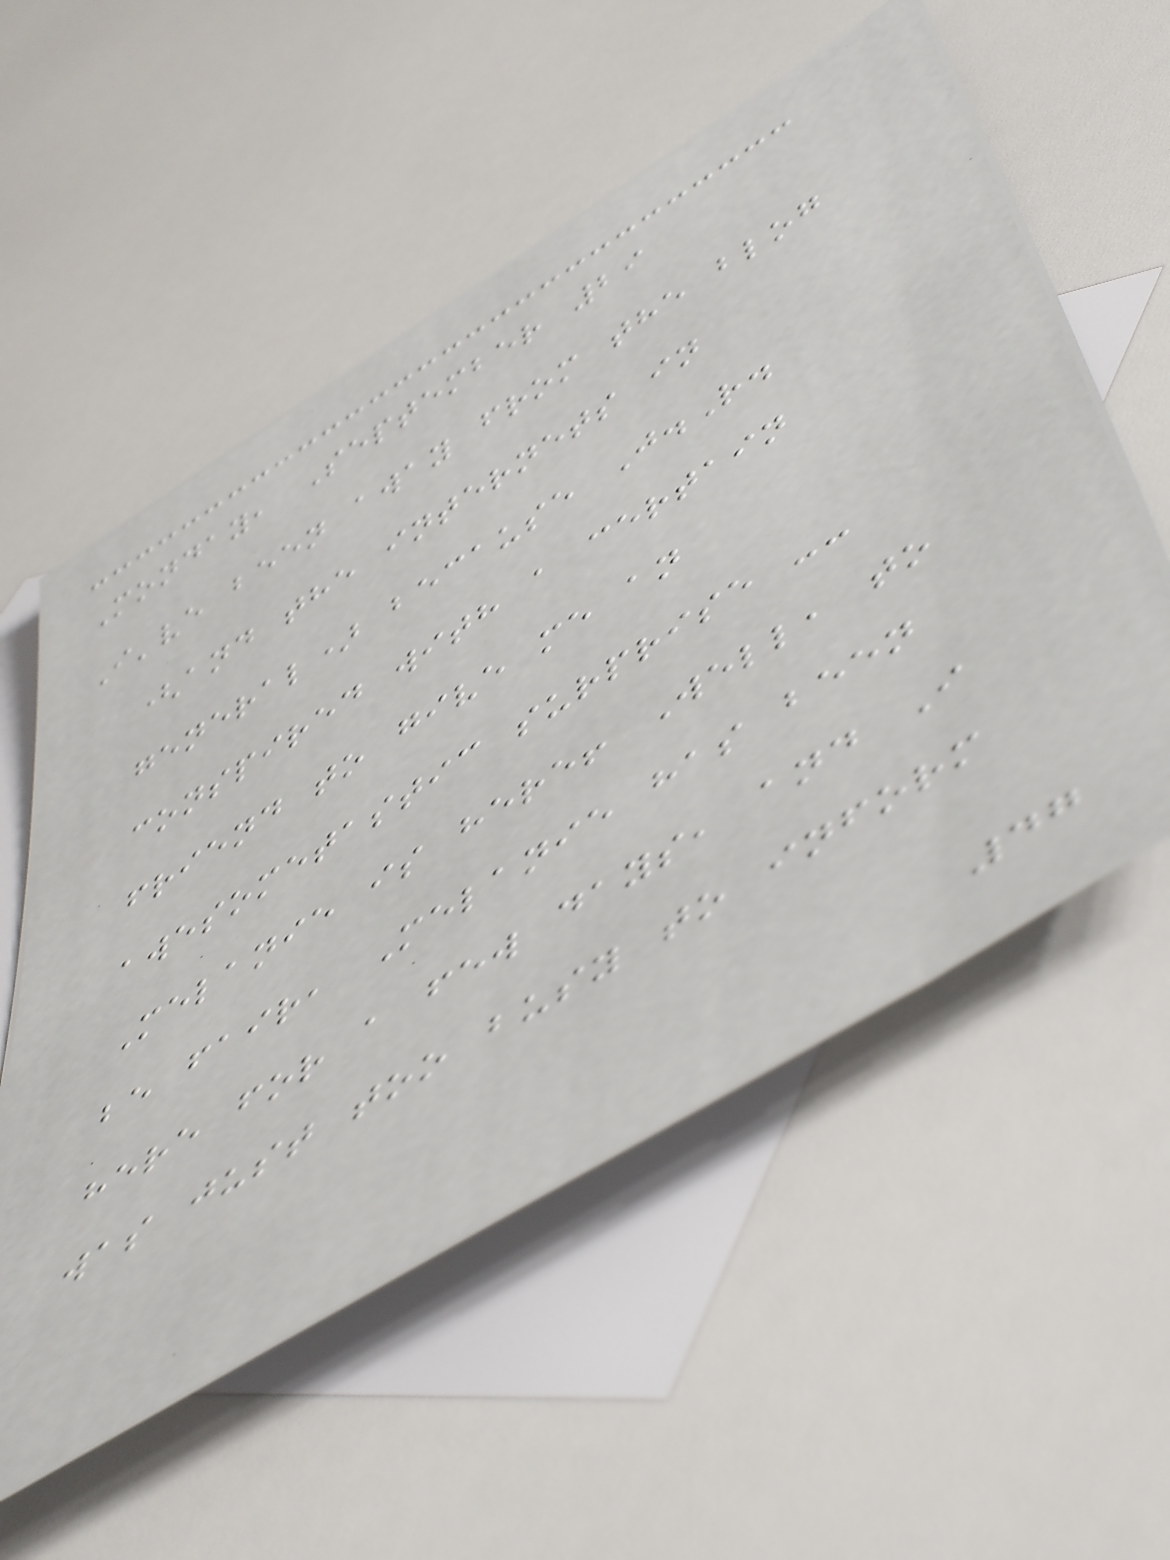Monday, September 29
I've been away from the blog
(and the internets in
general) because J.R.
conspired with a certain
friend to give me an
awesometastic surprise --
Melanie is here! Well, to
be fair, Melanie has been
here for a few days, and I
was just too busy to inform
47
